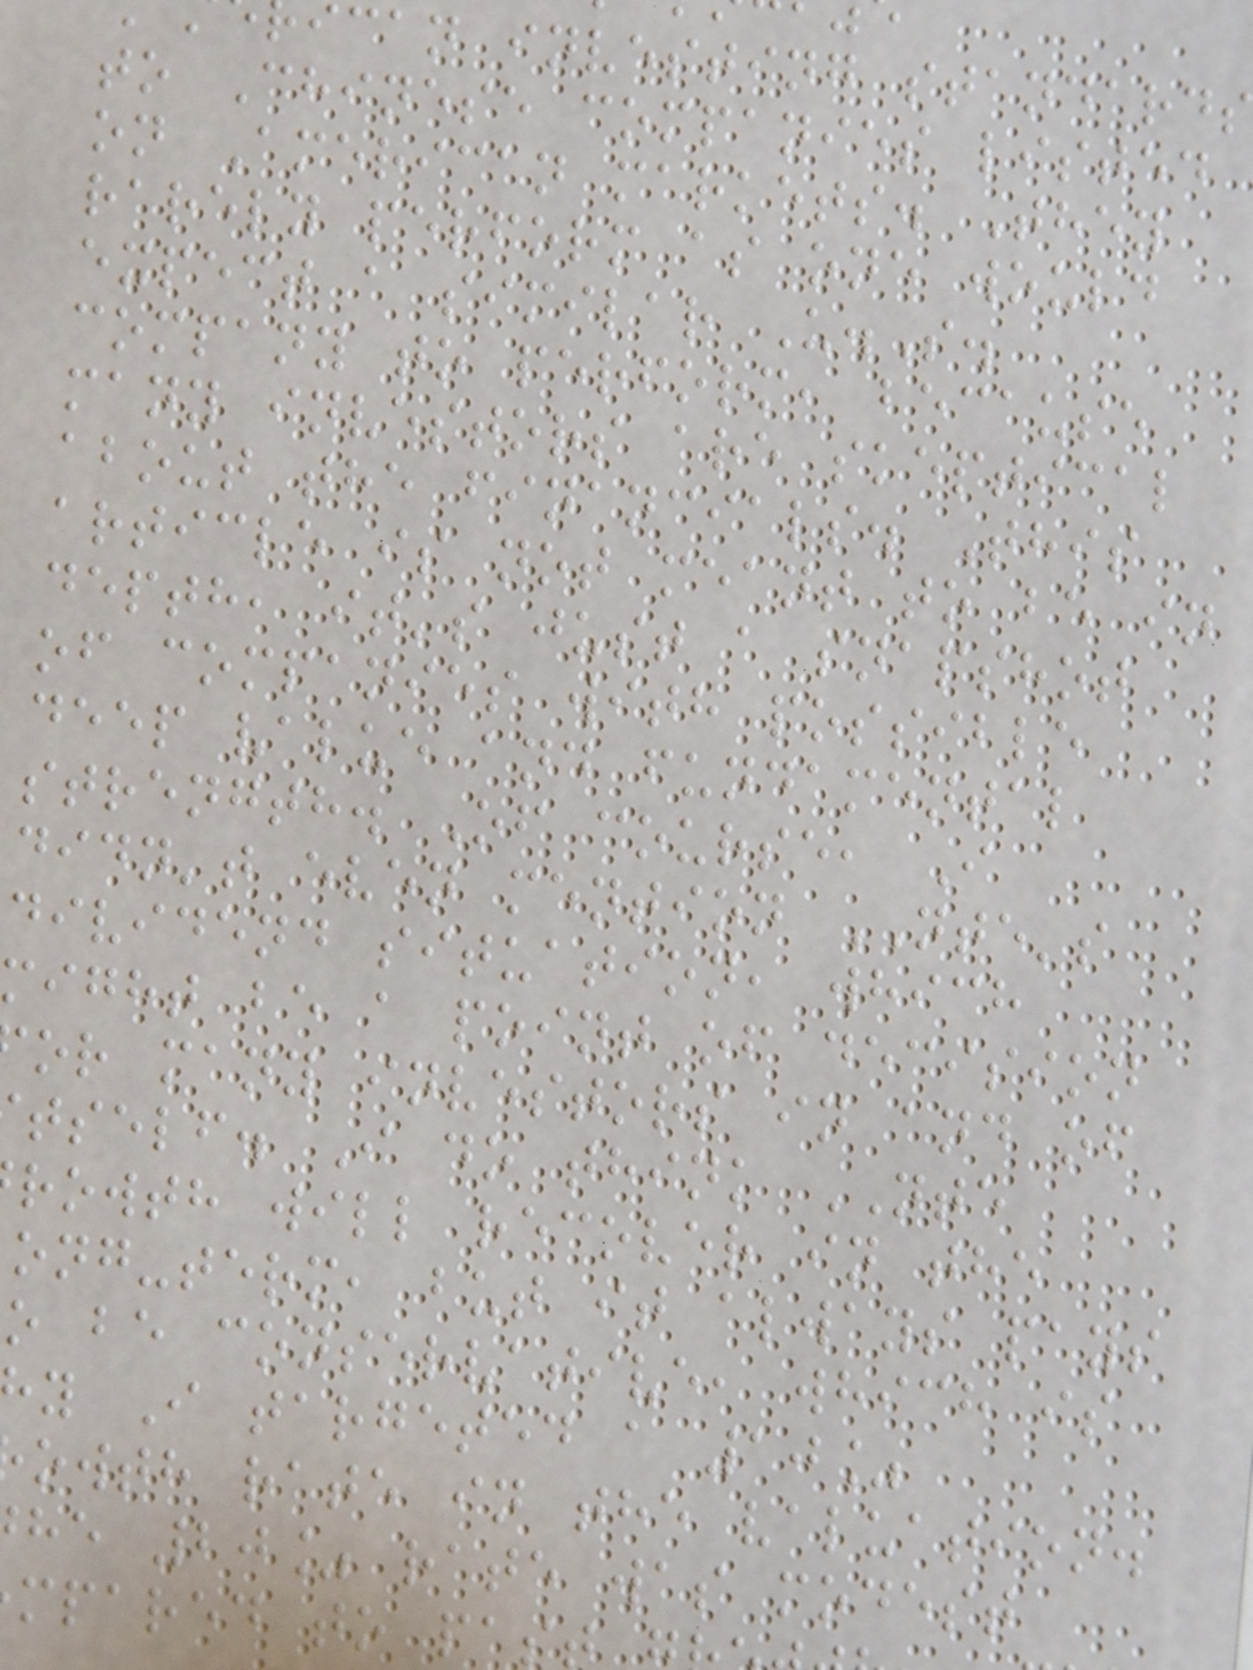can investing standards
to Chinese companies listed
on American markets. They
rarely perform as one would
expect a similar U.S.
company to perform, because
many investors are skeptical
about the financials. This
article is not meant to be in
depth, it's just a snapshot
of companies with possible
deep value and fundamental
strength. Of course, I
didn't even mention NTE's
dividend situation, which
ight be a point of decision
or many investors in and of
tself. I do think NTE
rowth will recover in the
ong-term, but it always pays
o be conservative, which is
y I targeted a 10%
owth rate in the valuation.
he 20% rate was modest
mpared to pas
